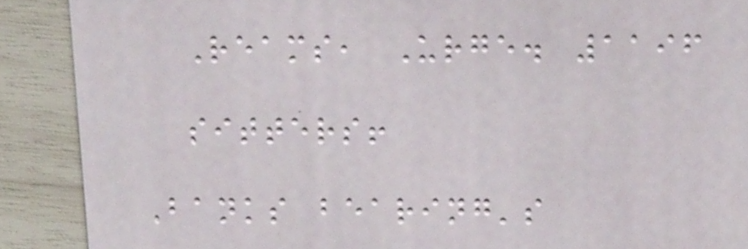Reams, Urge. 1196
sitters!
Banks bearing's
